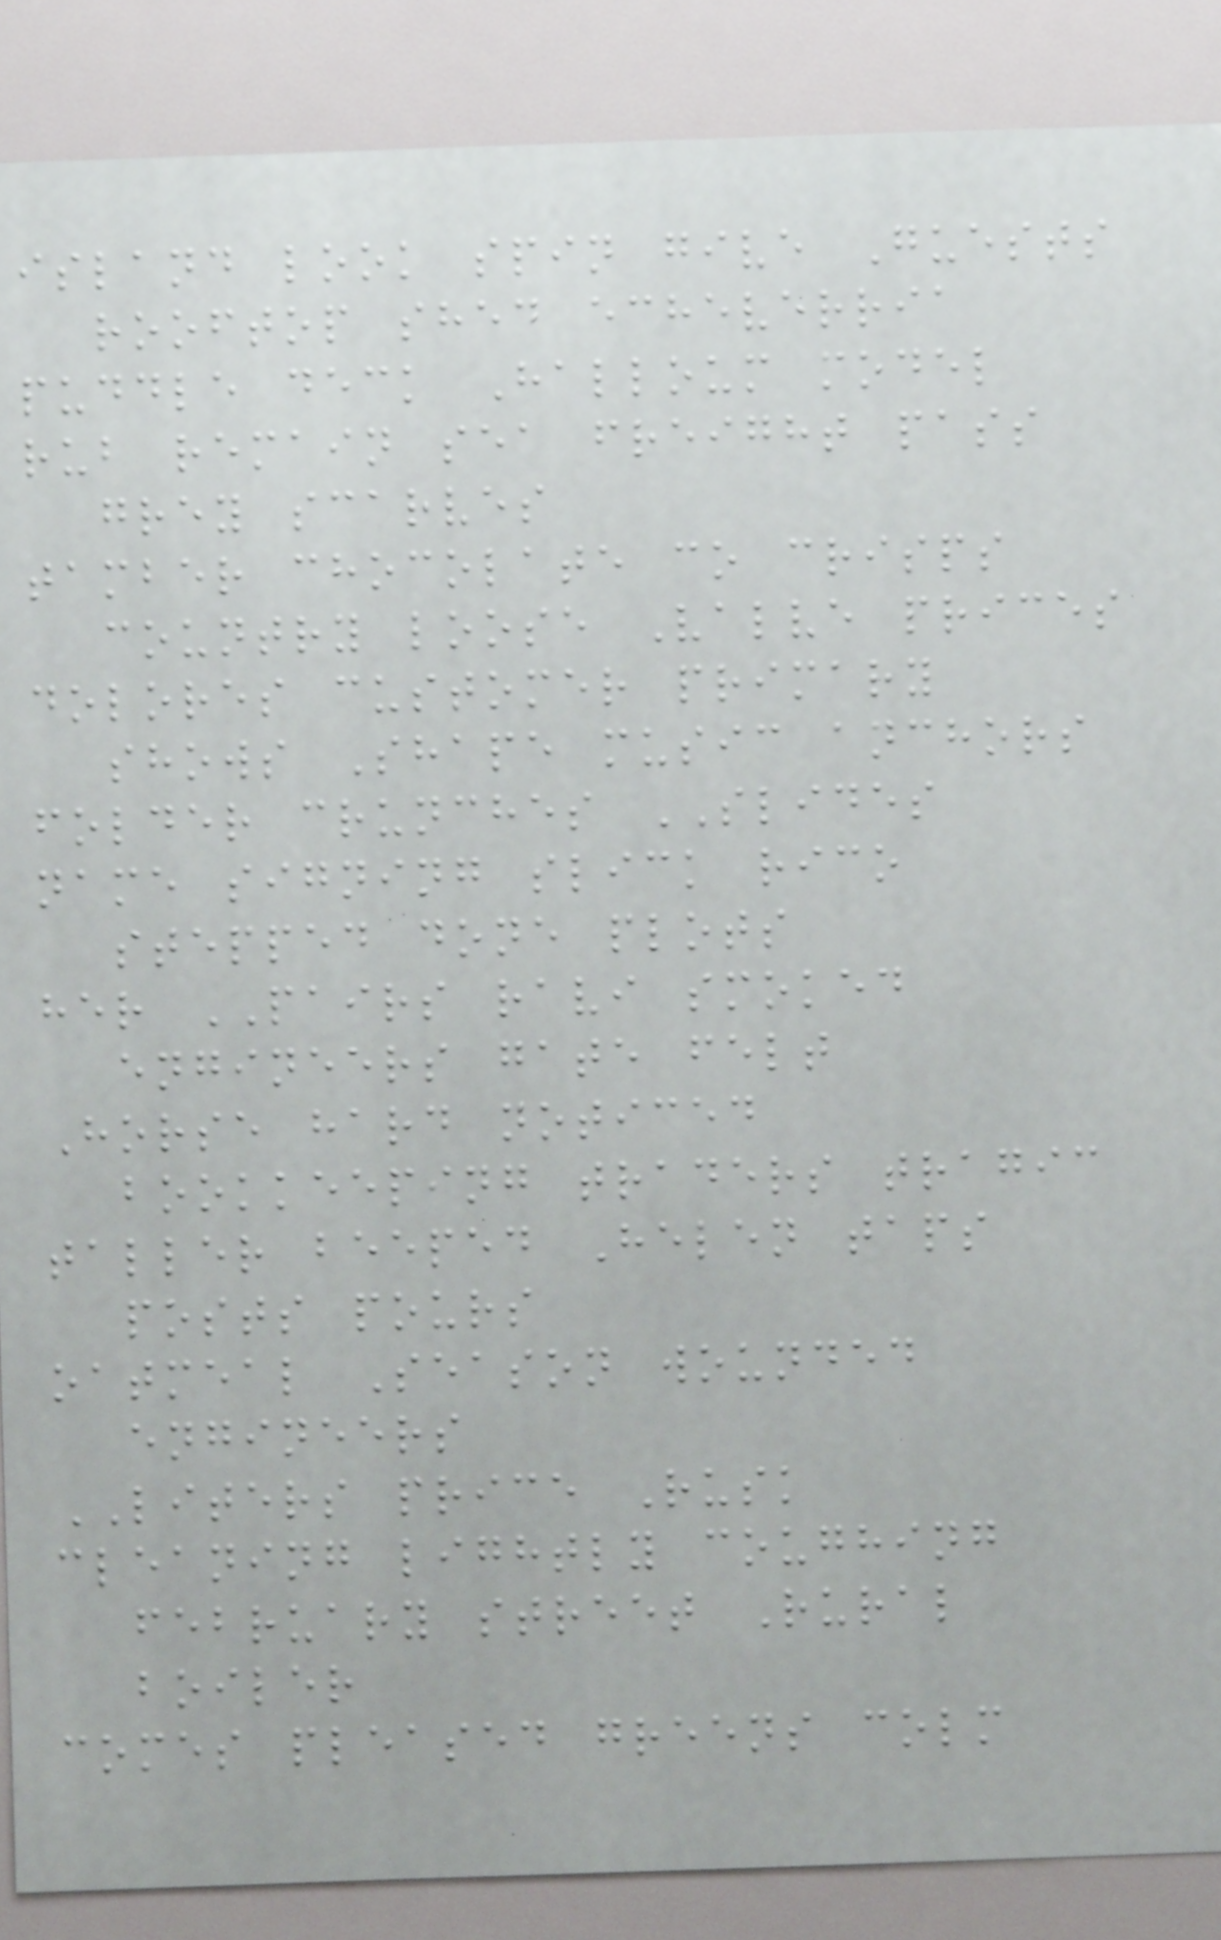island look spin give Guests
rooftop shed echeverria
puddle deck Halloum model
rub remain sea freight pass
grey scarves
tamber chocolate co crisps
country loose Valve prices
dolores customer primary
shows Shape music anchors
folder crunches SLIDES
name signing slick rico
stepped done plots
her PAIRS ravi smoked
engineers gate felt
Horse hard noticed
bookkeeping traders tragic
taller beeped Helen taps
posts pours
oatmeal Season wounded
engineers
LITERS price Rusk
cleaning lightly coughing
february street Rural
boiler
comes pleased greens colm
